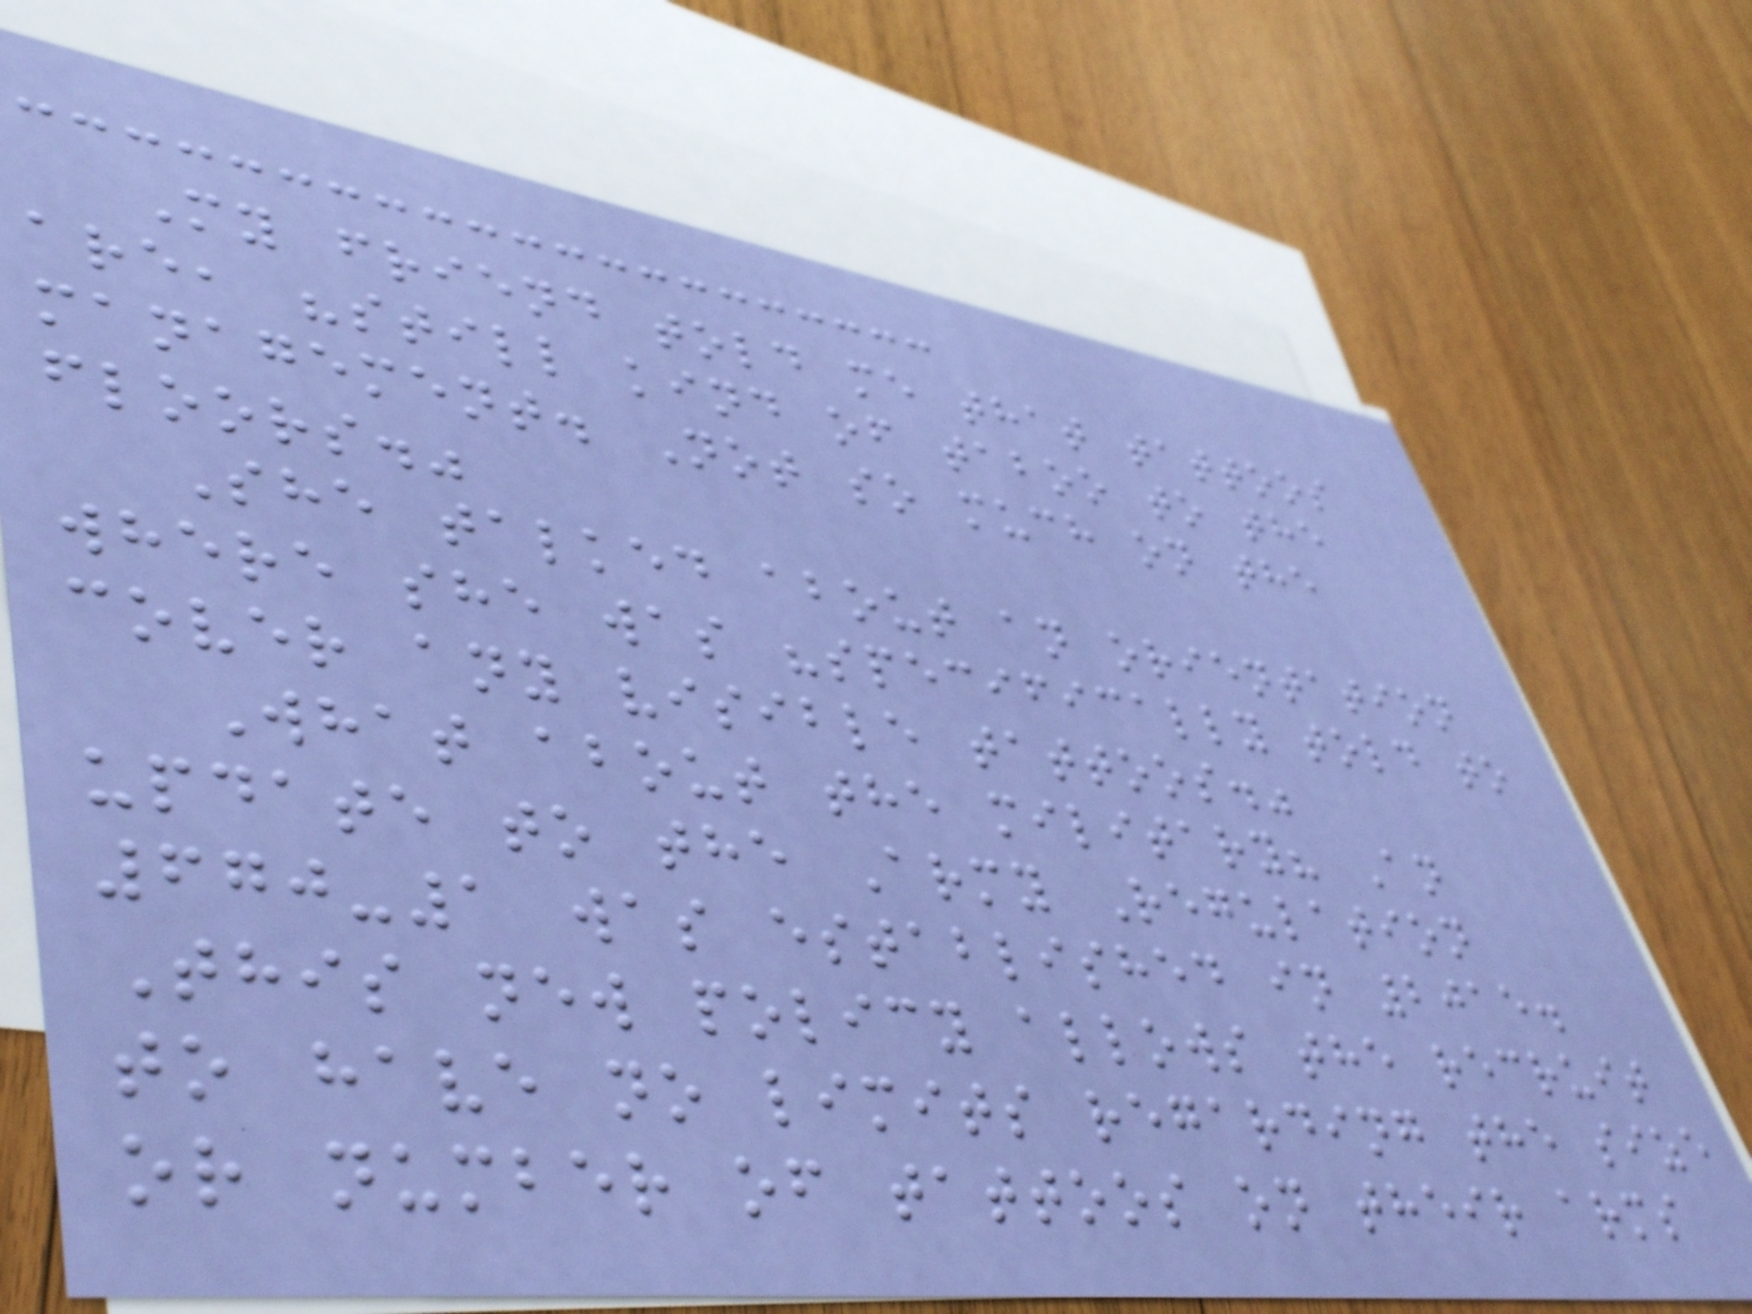My friend told me that tattoos
are, "still kind of taboo to the
management. Not so much on the
floors."
She talked about an orientation
where she was "specifically told to
cover any visible tattoos."
What about the military? An
update to the Army Regulation
670-1 was established in 2015.
This new policy allows the recruit
to have no limits regarding the size
or number of tattoos on their arms
